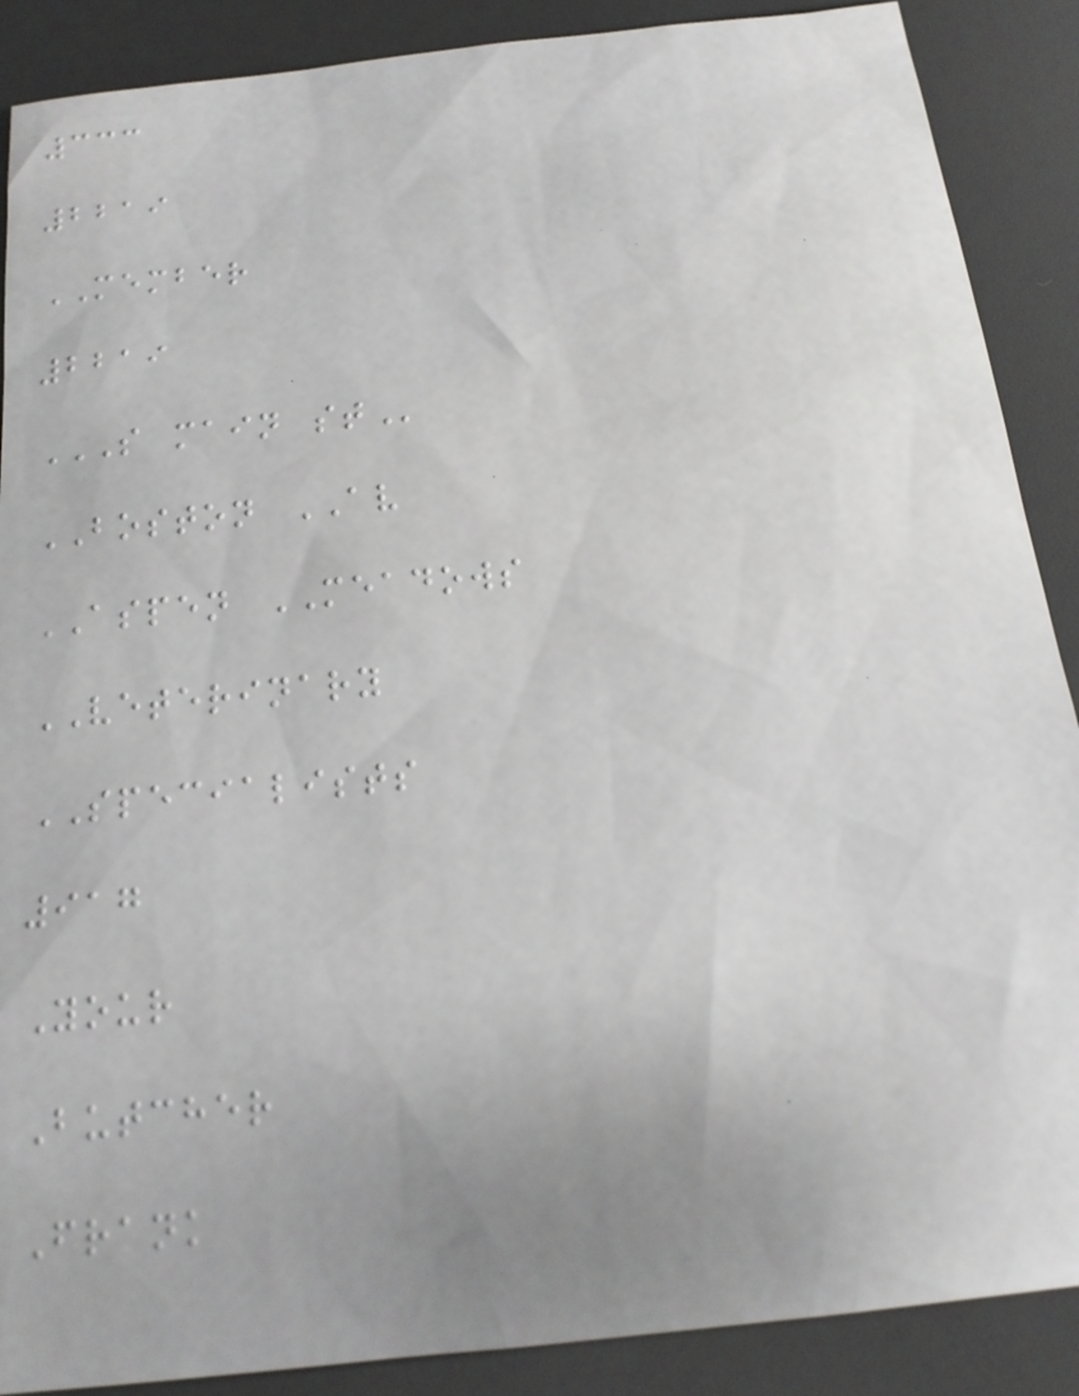333
2219
MEMBER
2219
S MAIN ST
BOSTON AV
ASPEN MEADOWS
VETERINARY
SPECIALISTS
917
Your
Butcher
Frank
